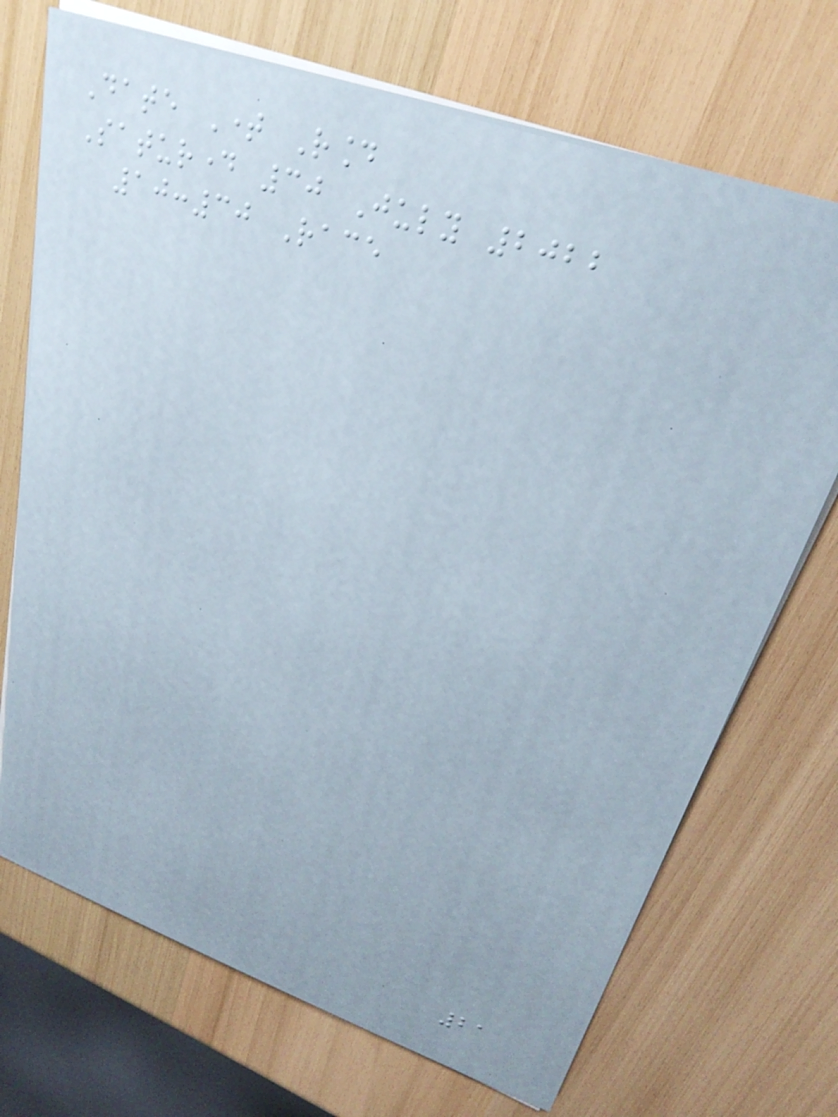Date Time Round
Saturday 30 July 2022
10:30 Race
21
